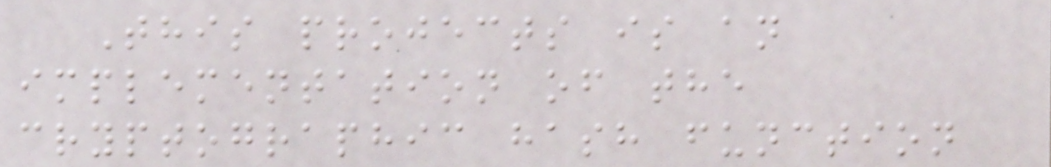This projects is an
implementation of the
cryptographic hash function
